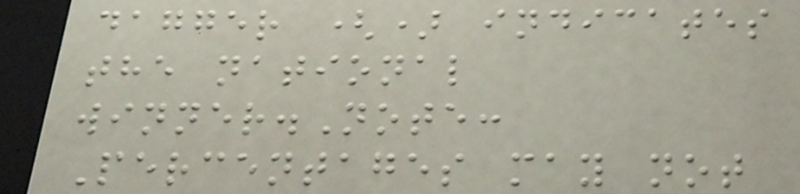dagger () indicates
the national
winner.Note:
Percentages may not
